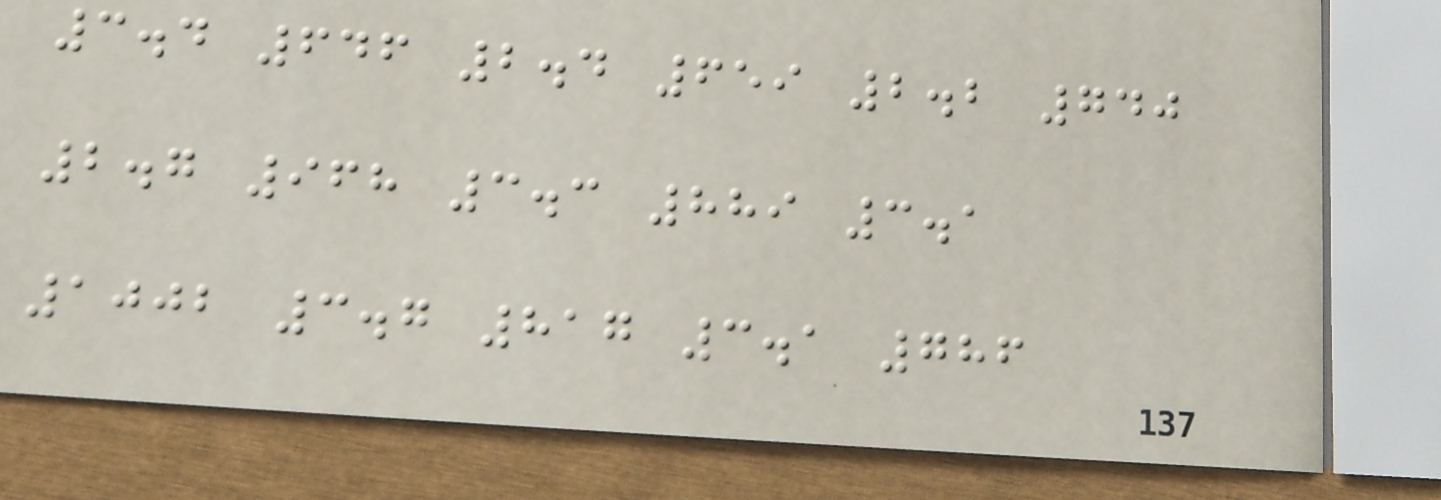3.4 646 2.4 659 2.2 740
2.7 968 3.3 889 3.1
1002 3.7 817 3.1 786
